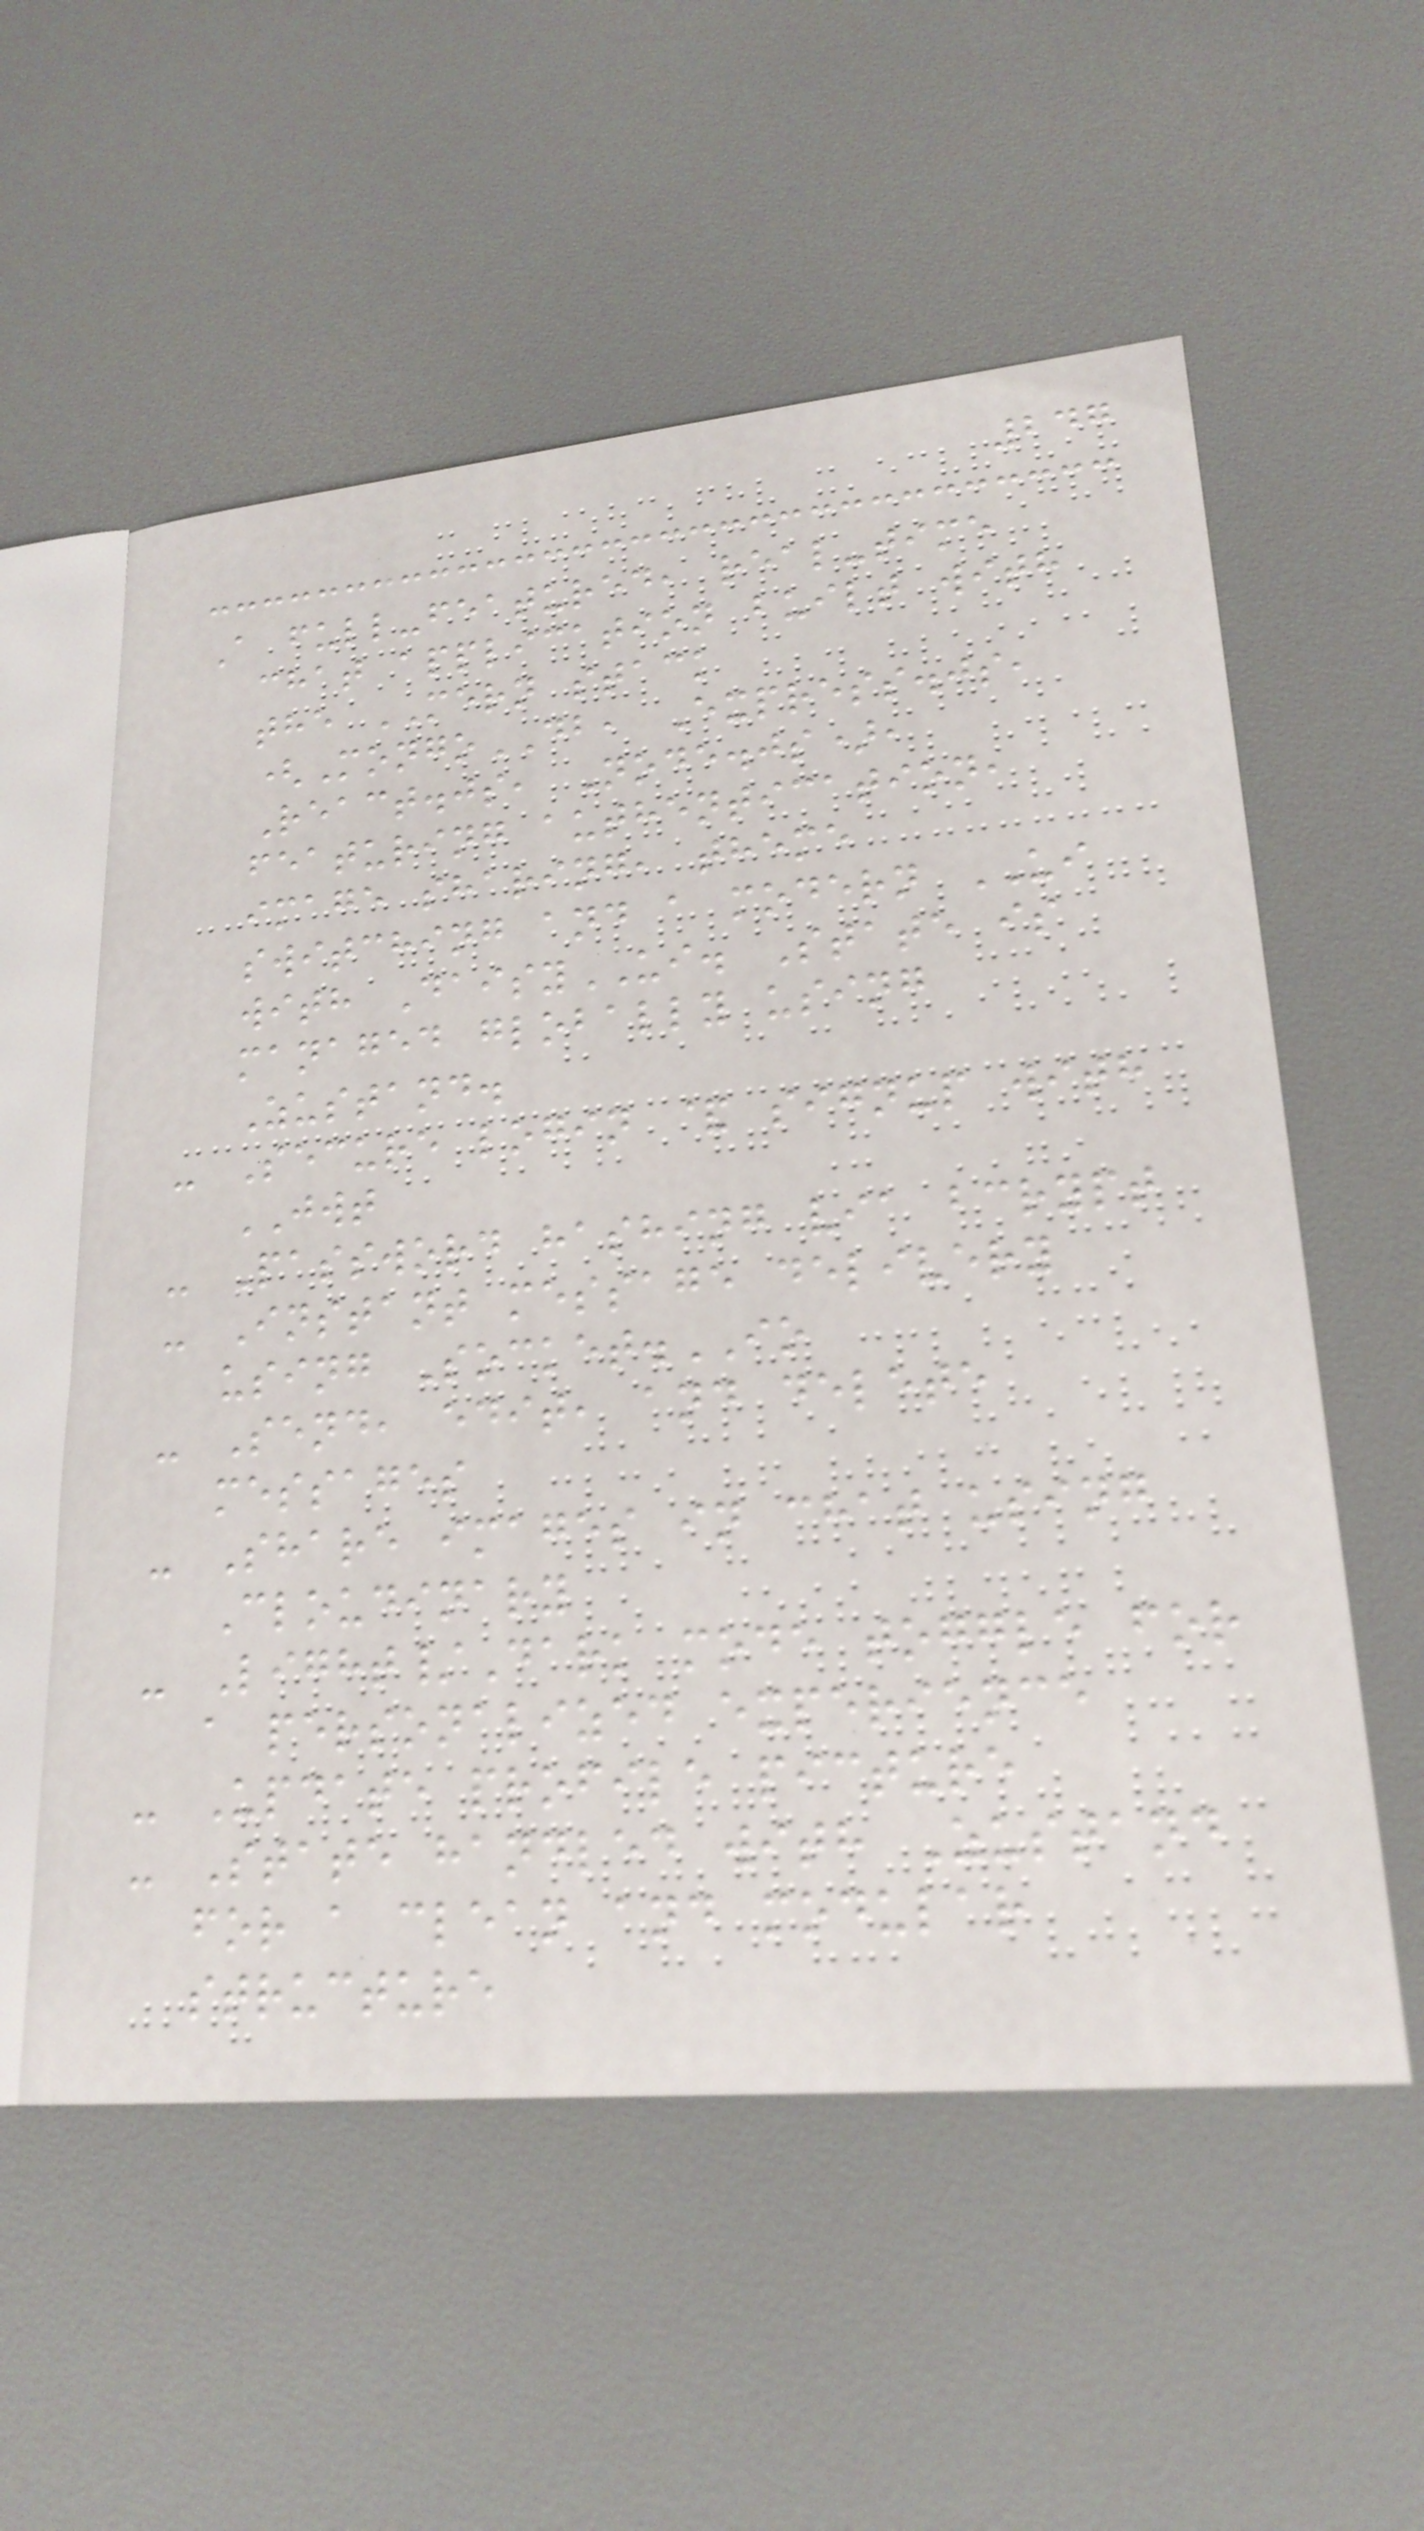247
A full-featured, real-time
chat application built with
the MERN stack
(MongoDB, Express.js,
React.js, Node.js),
featuring authentication,
image sharing, theme
switching and a modern UI
with DaisyUI. State is
managed globally using
Zustand.
- Secure login & signup with
JWT
- Password hashing via bcrypt
- Instant message delivery
using Socket.IO
- Send, edit, and delete
messages
- Share images in chat using
Cloudinary
- Light/Dark mode toggle for
a personalized experience
- Update profile picture
- State handled with Zustand
for a clean and modular
structure
